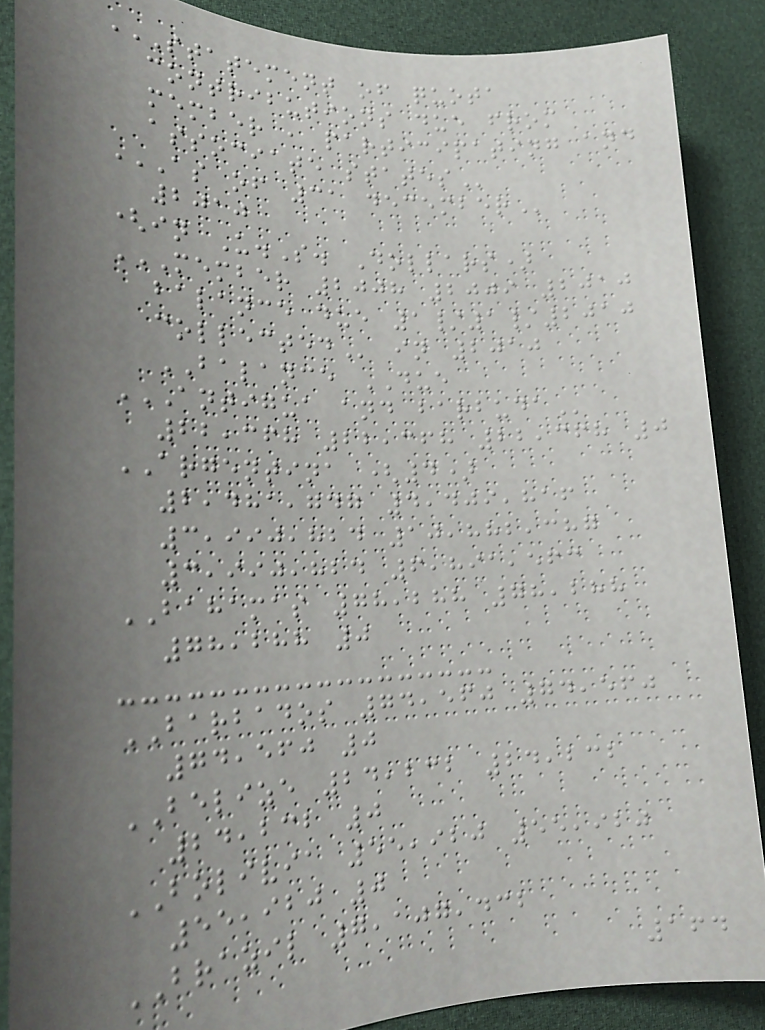STATEMENT OF QUOTA
CONTRIBUTIONS DUE FROM
MEMBER , PARTICIPATING AND
ASSOCIATE STATES
AS OF 31 DECEMBER
2010
(in U.S. Dollars)
MEMBER 2008 2009 2010
BALANCE DUE 1/1/2010
COLLECTED in 2010
BALANCE DUE
ANTIGUA AND BARBUDA
22,368 22,368 22,368 0
ARGENTINA (4)
2,481,747 4,409,816
3,990,824 10,882,387
3,990,824 6,891,563
BAHAMAS 78,288 78,288
78,288 0
BARBADOS 74,560 74,560
74,560 0
BELIZE 24,232 24,232
24,232 0
BOLIVIA 55,920 55,920
55,920 0
BRAZIL 7,107,432
164
